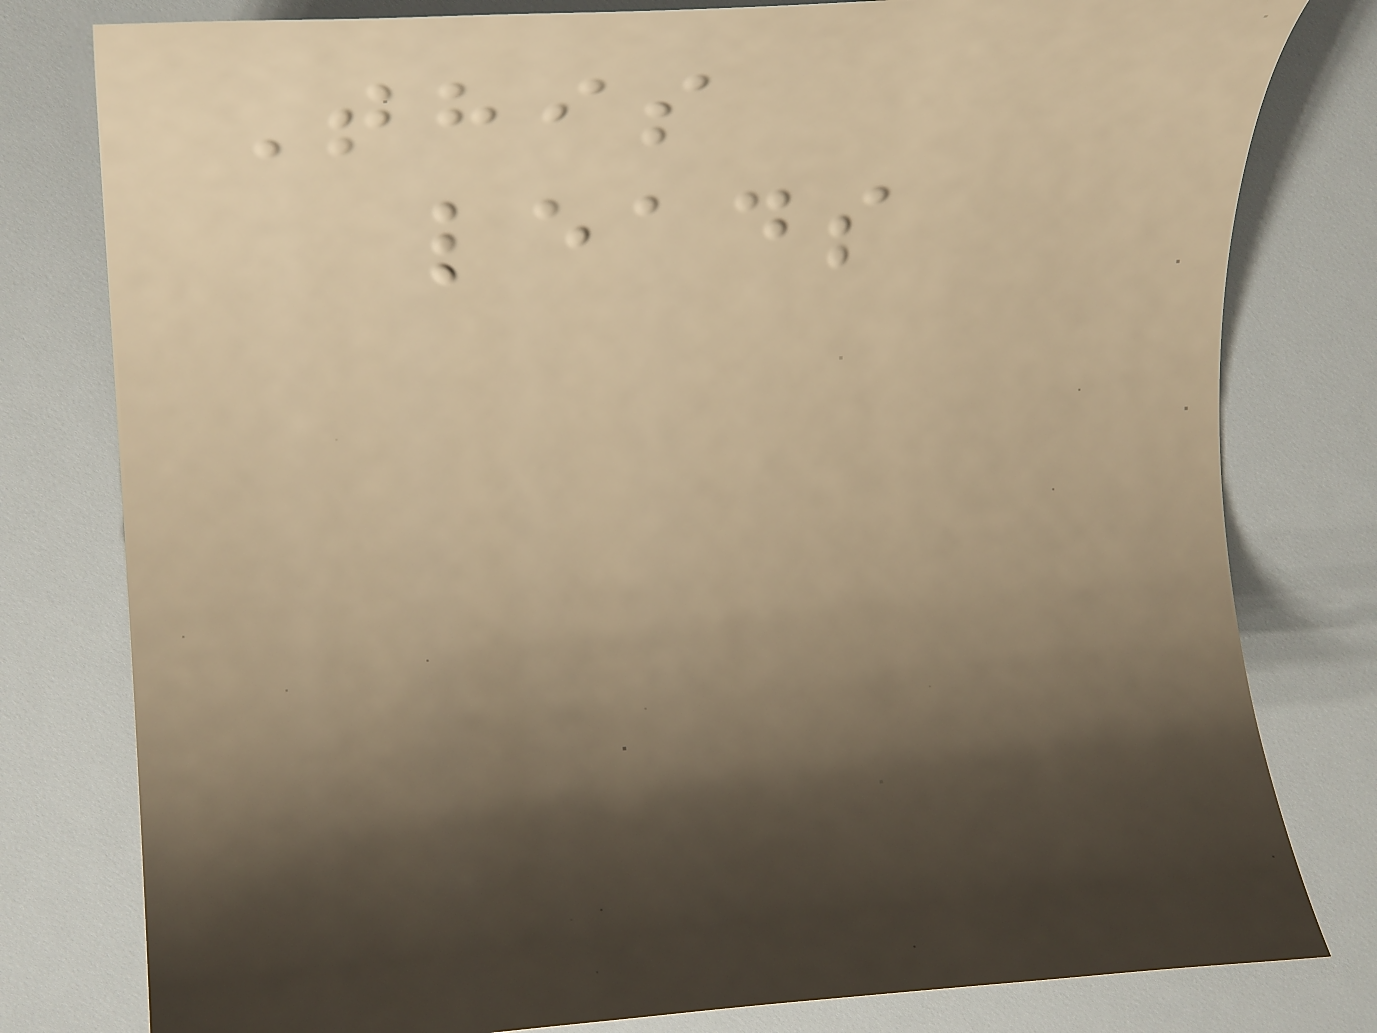This
leads
